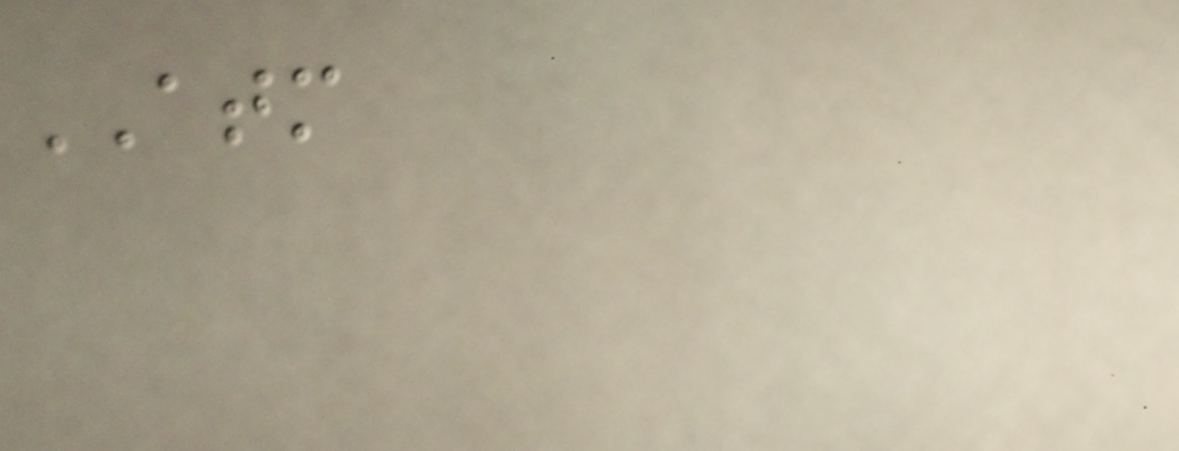ATM
